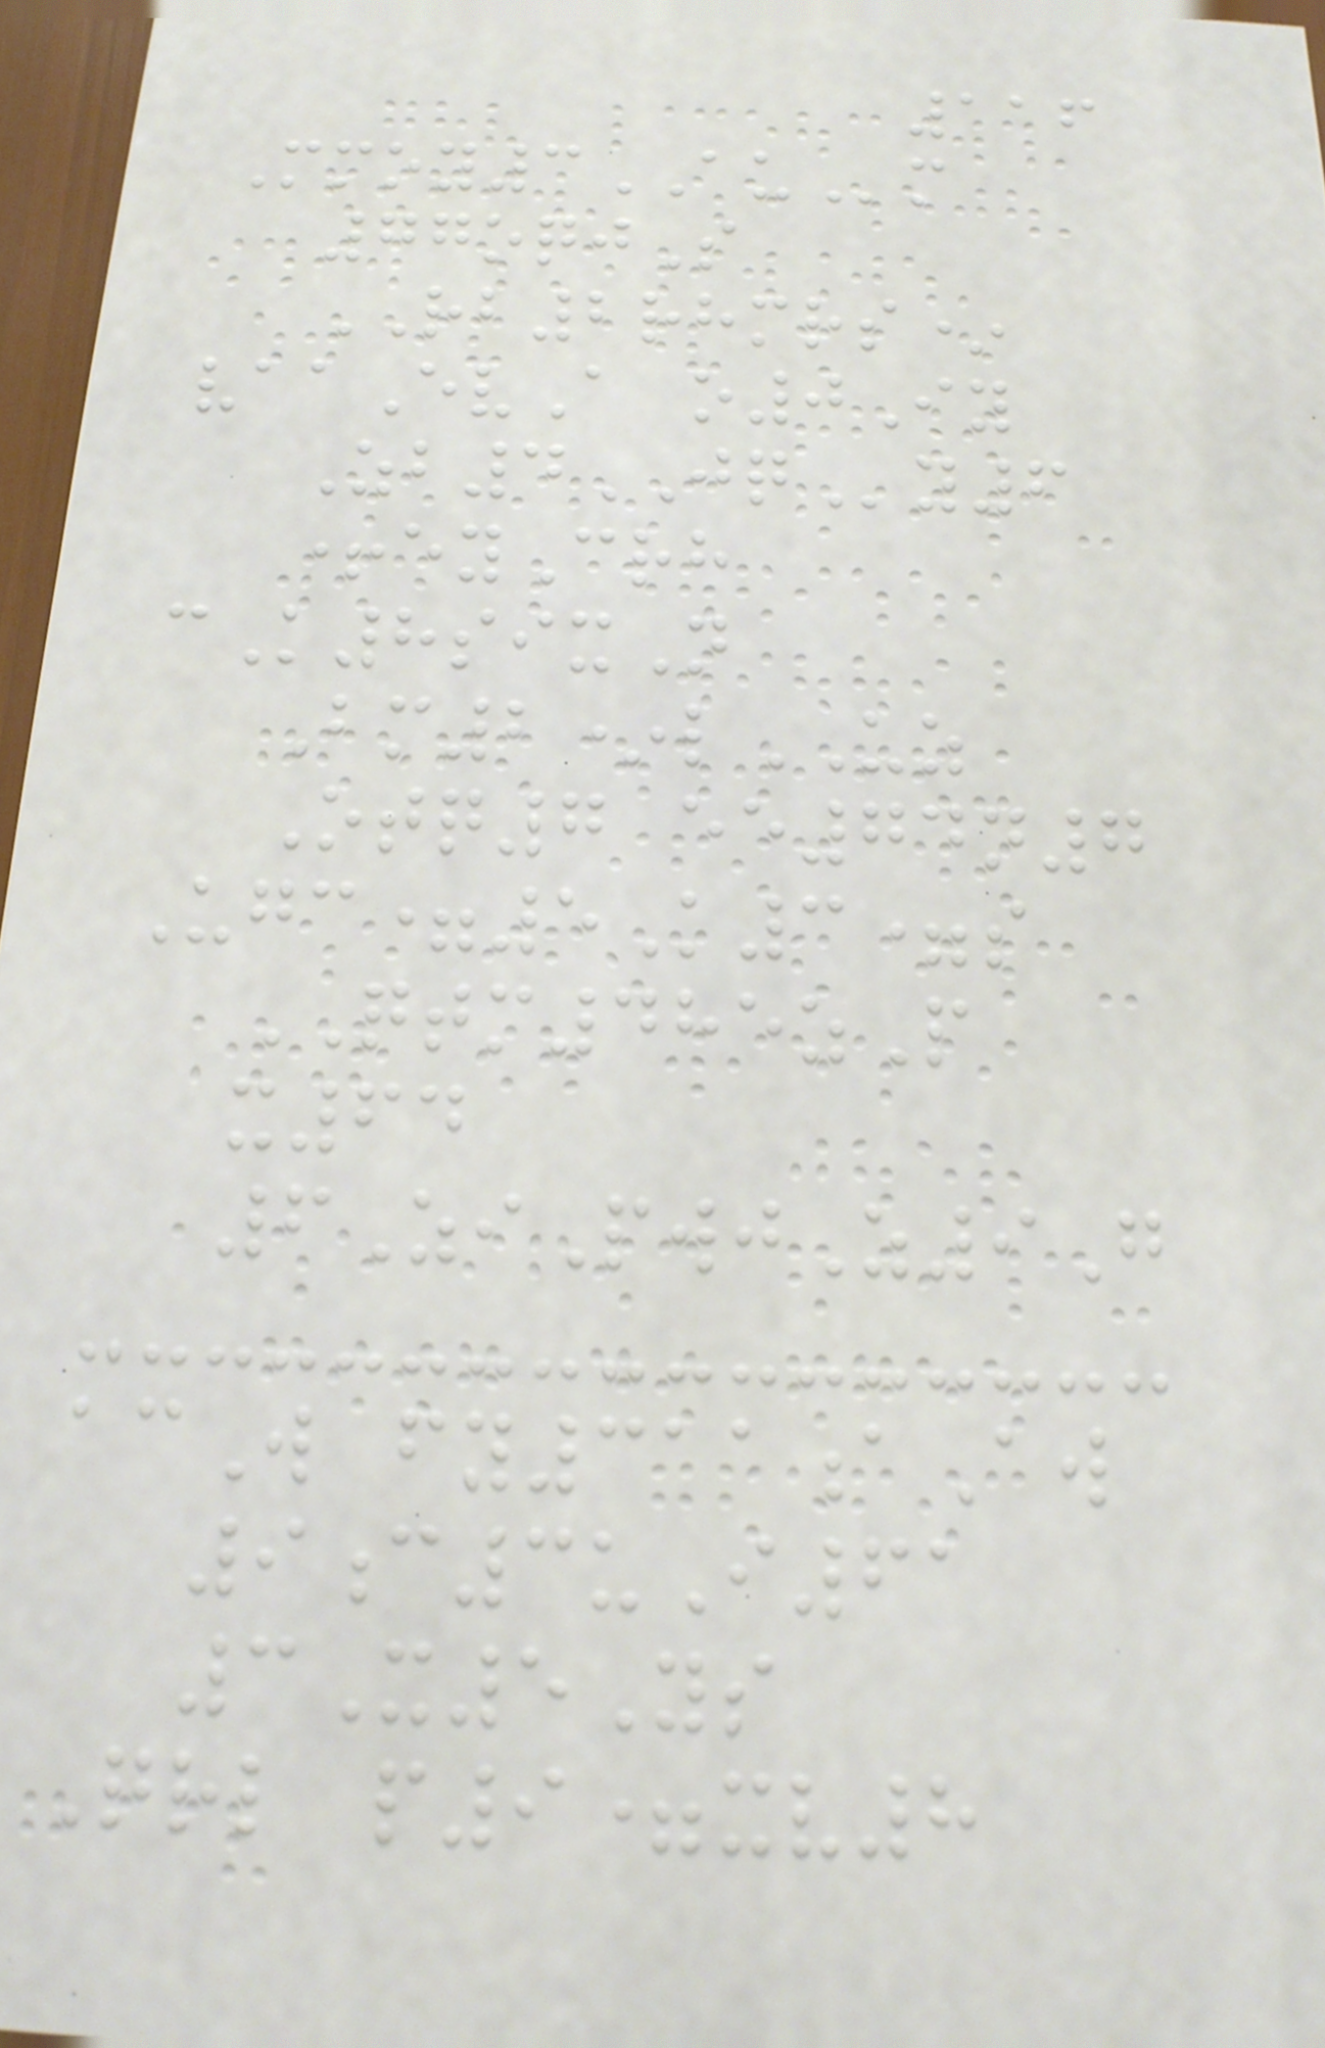116
Mmoy3AUm
77oqjS
RB2rhmrs*
vaaEvA o0Iy
Zb4JQy6
+eyCrh
cK8sixN
Bm2*lUZ
Otq7 ee74n7
Ugc=5K3=s
QTM485zP
x64
6ZiPwjZ9G
acW fy311aAw
9c3uI61
3X5Ys
Qrl p9=xv8
